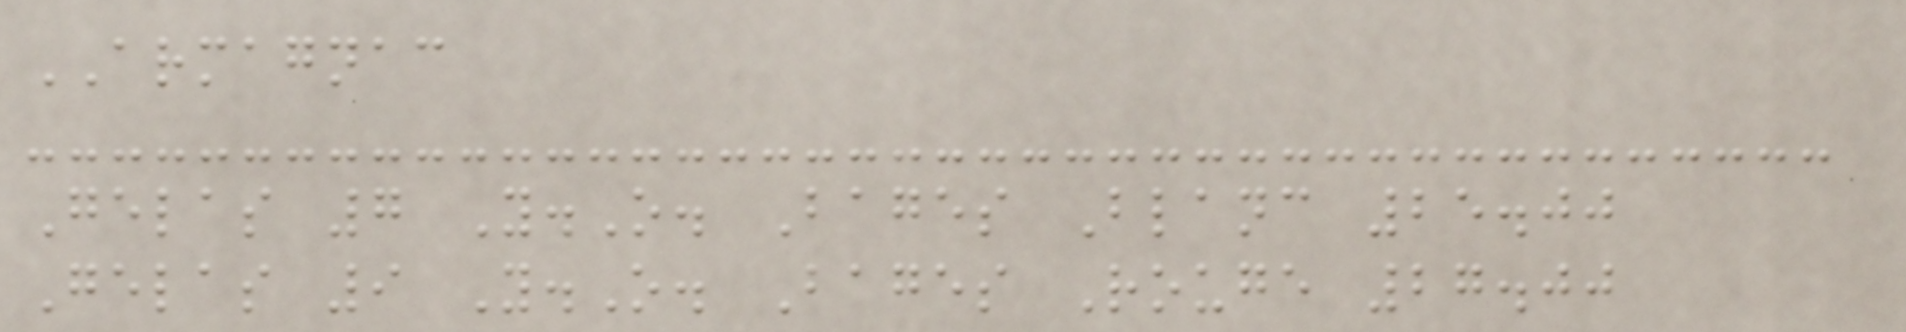ARMAGNAC
Gelas 7 Y.O. Bages Blanc 25.00
Gelas 9 Y.O. Bages Rouge 27.00
